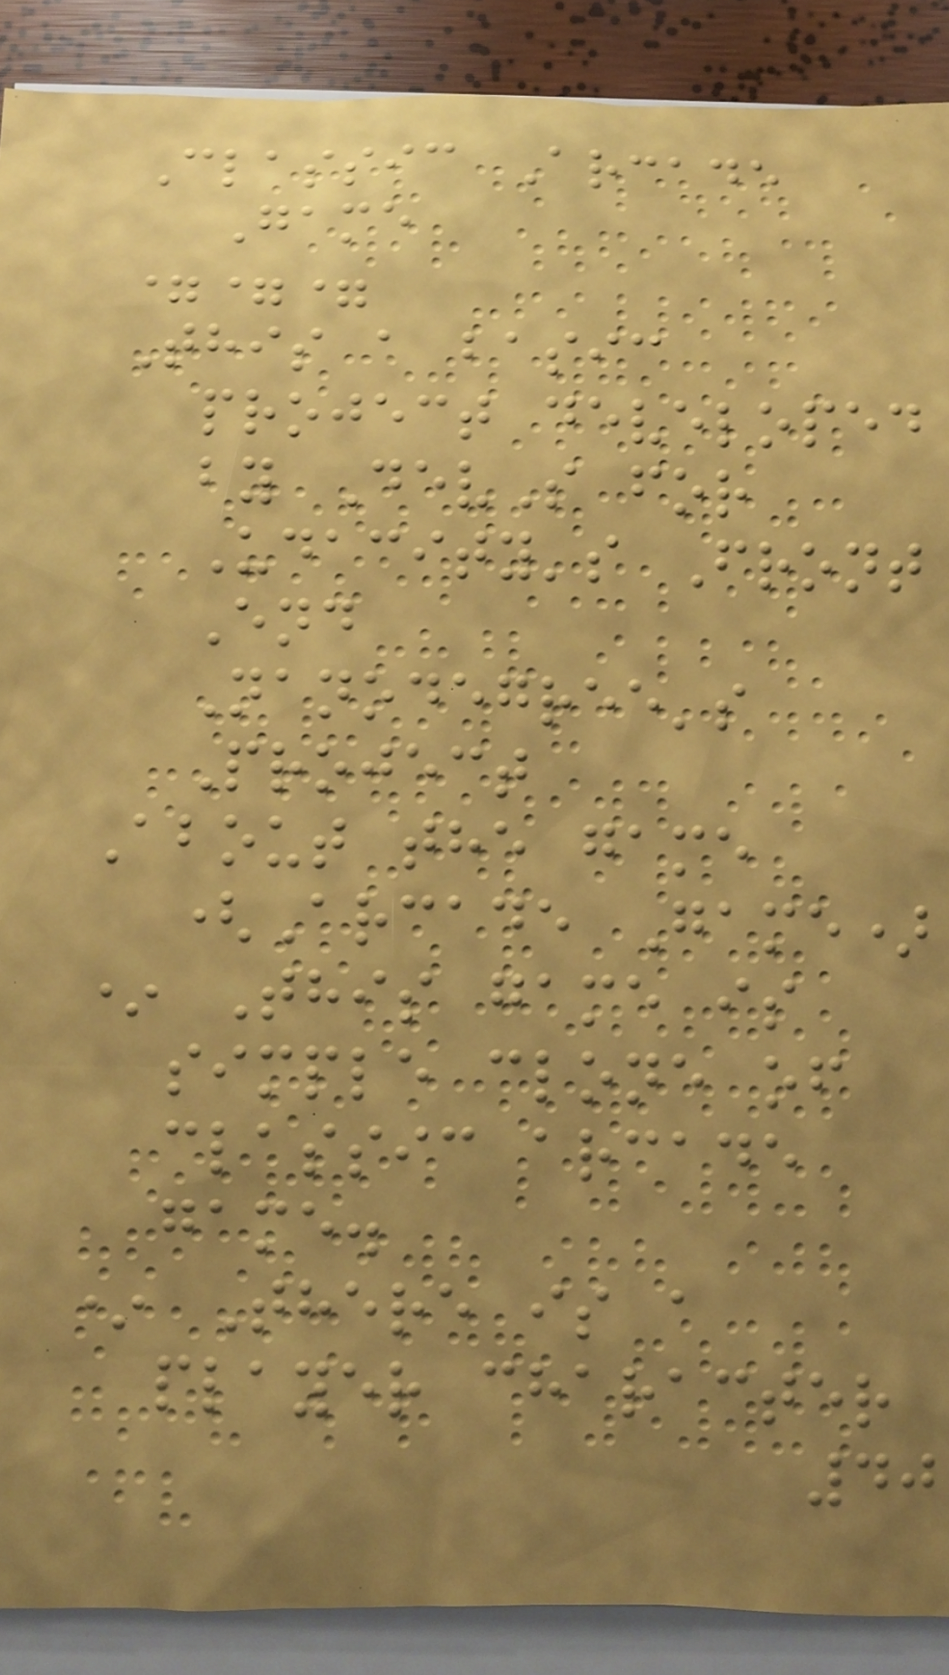Classic Arcade
Game
===
This a basic
project developed
by DevS for
Udacity's Front
End
Nanodegree's
Project
About the game
(Arcade Game)
* This game is
simple clone of
classic arcade
game.
* There is a
player character
40
